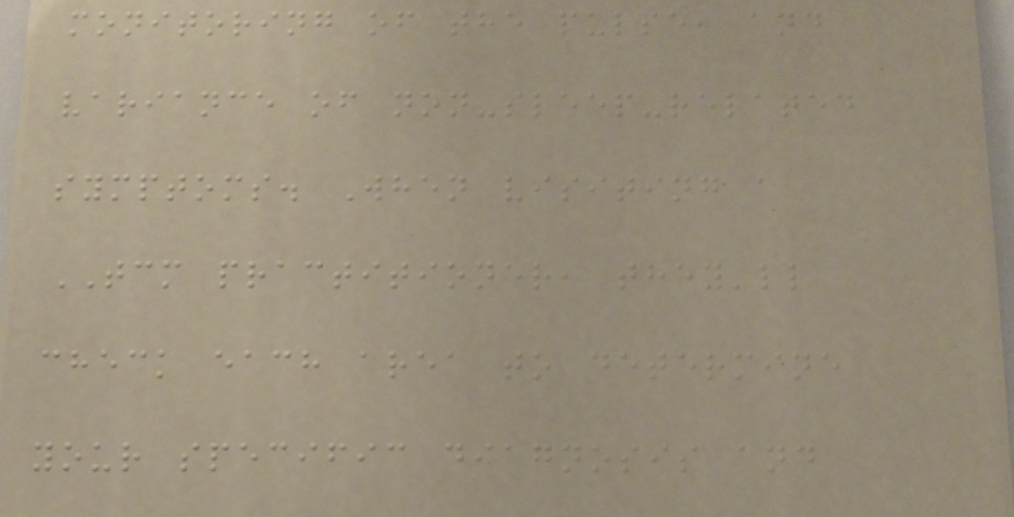monitoring of the pulse, and
variance of non-sleep-related
symptoms. When visiting a
TCM practitioner, they'll
check each area to determine
your specific diagnosis and
